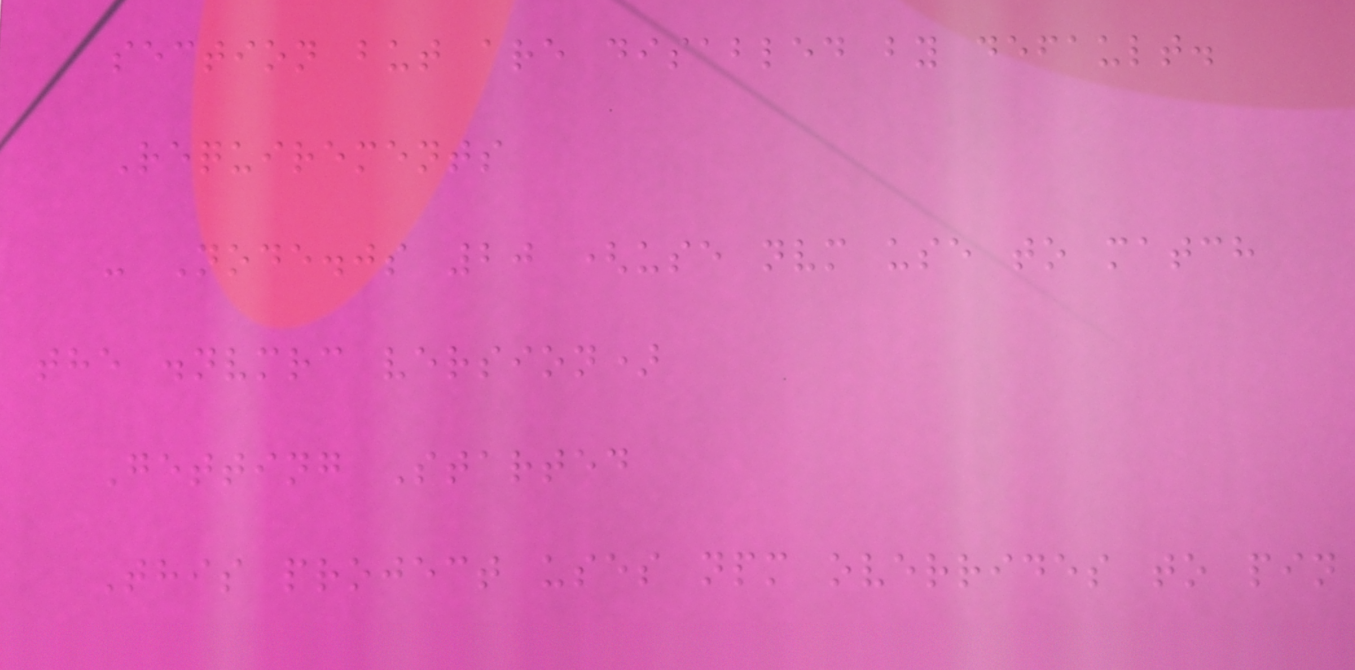section but are disabled by default.
Requirements
- Node.js 20 (use nvm use to match
the .nvmrc version)
Getting Started
This project uses npm overrides to pin
